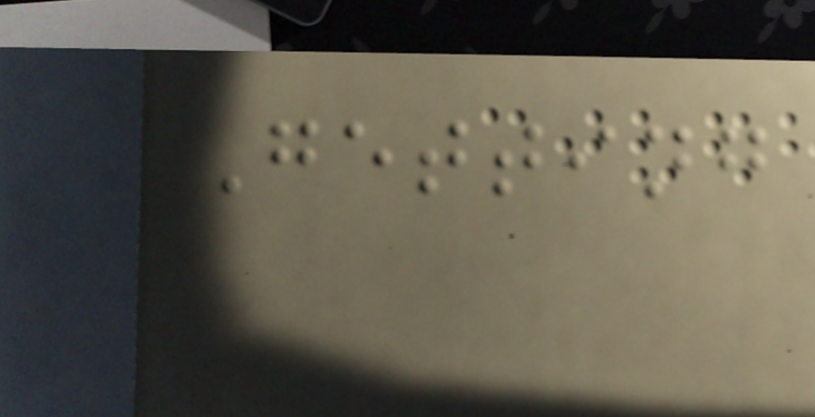Getting
